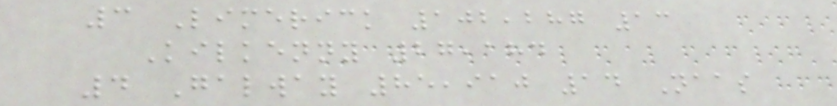3 Limerick 102,287 13
Kilkenny 27,184
4 Galway 85,910 14 Naas
